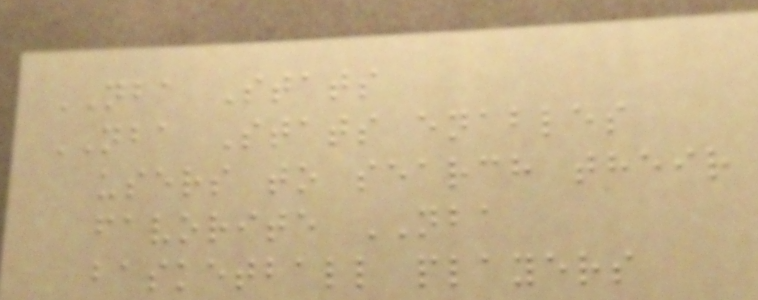NBA Stats
NBA Stats enables
users to search their
favorite NBA
basketball players
